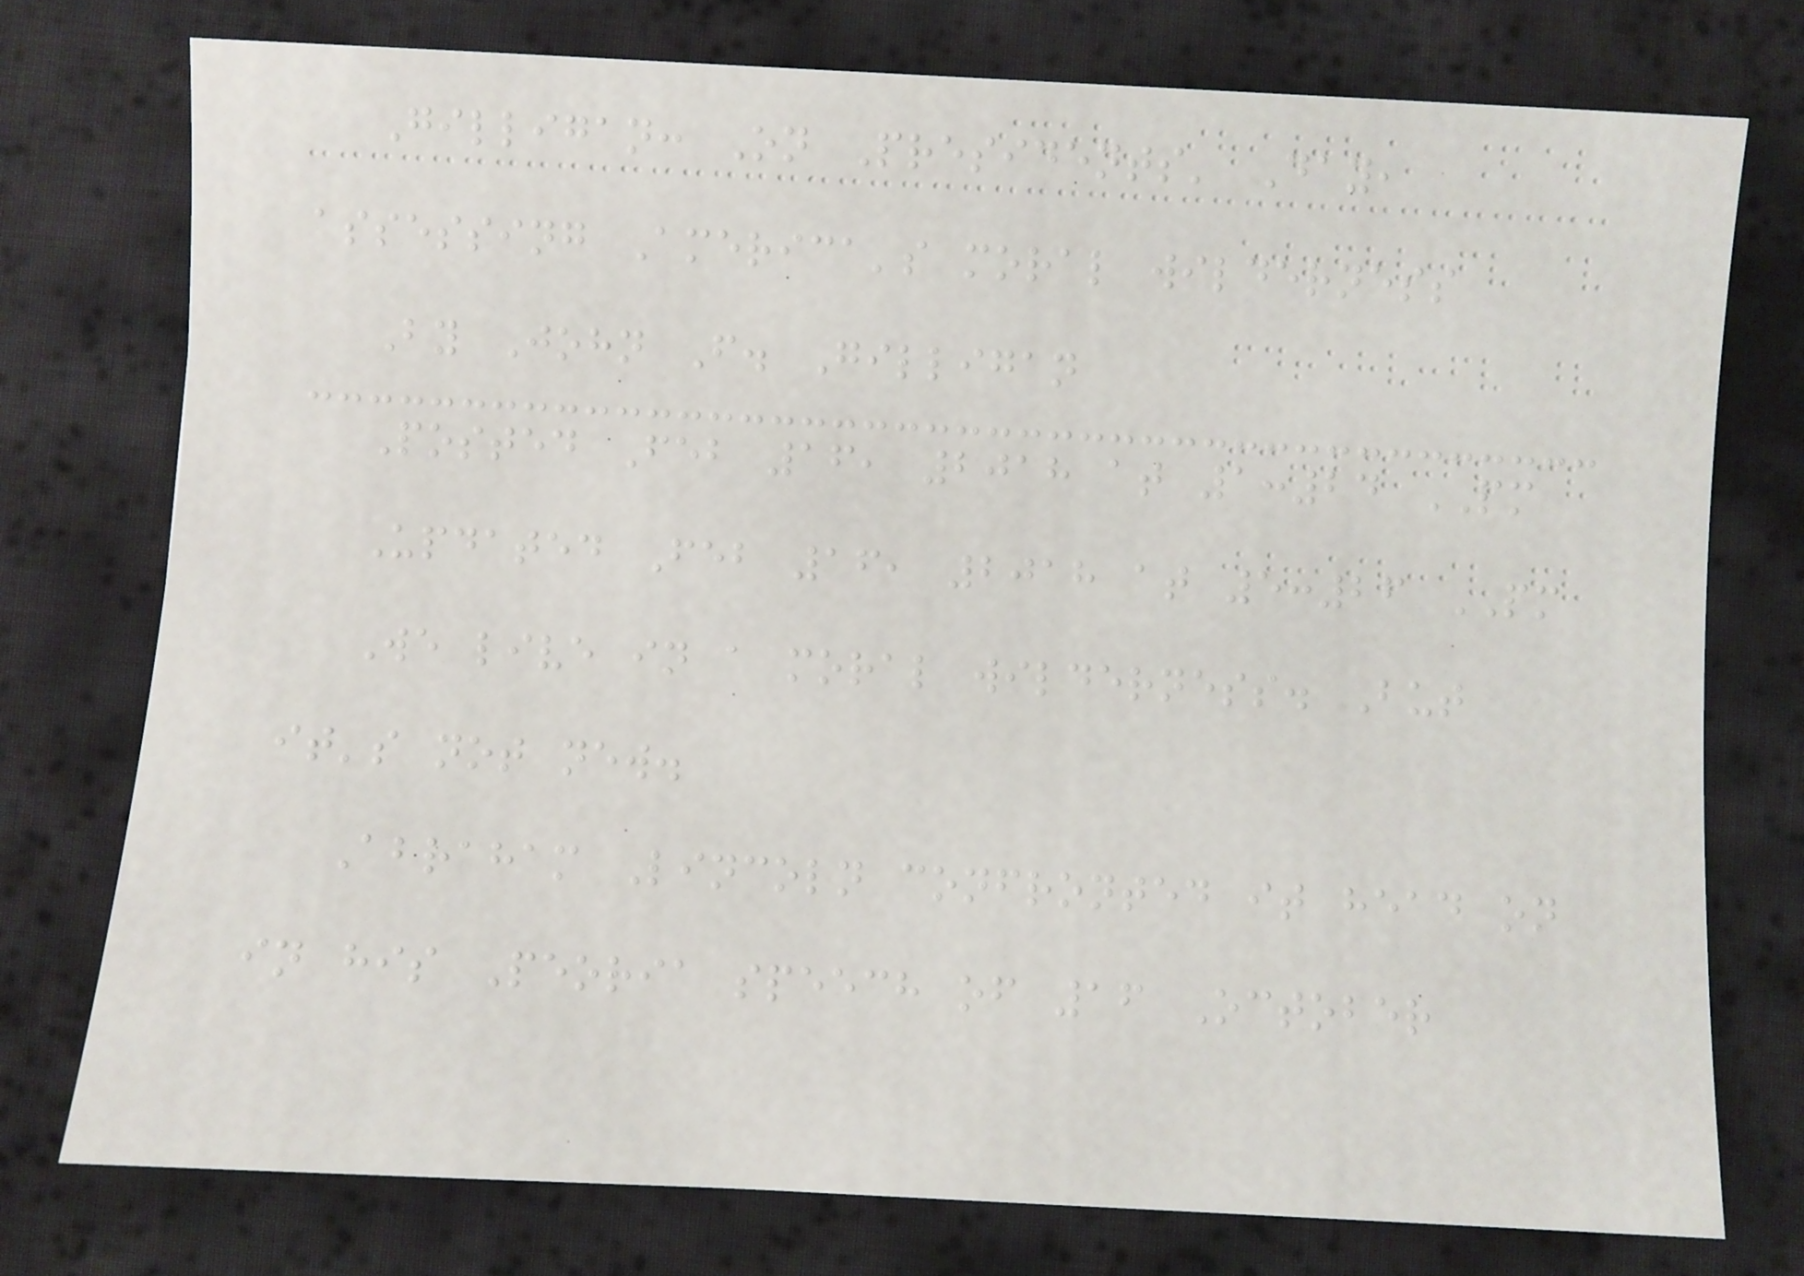Gilligan: On Presidents' Day,
assessing America's moral wilderness
By John F. Gilligan
Posted Feb 16, 2018 at 1:24 PM
Updated Feb 16, 2018 at 5:26 PM
We live in a moral wilderness. But
it's not new.
Abraham Lincoln confronted it head on
in his Peoria speech of 16 October
